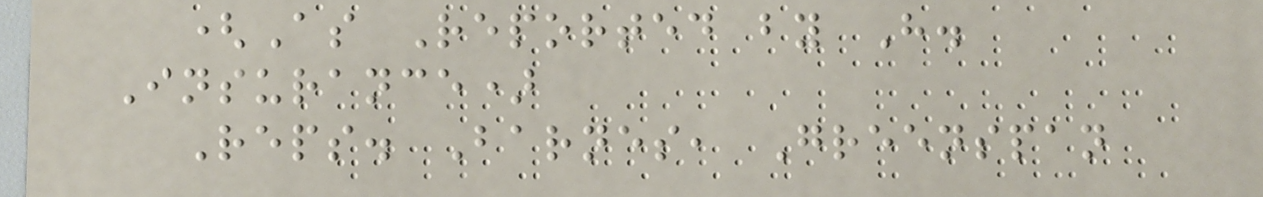(As Reported by H.
Insurance)
Reps. Barnes, Greenspan
